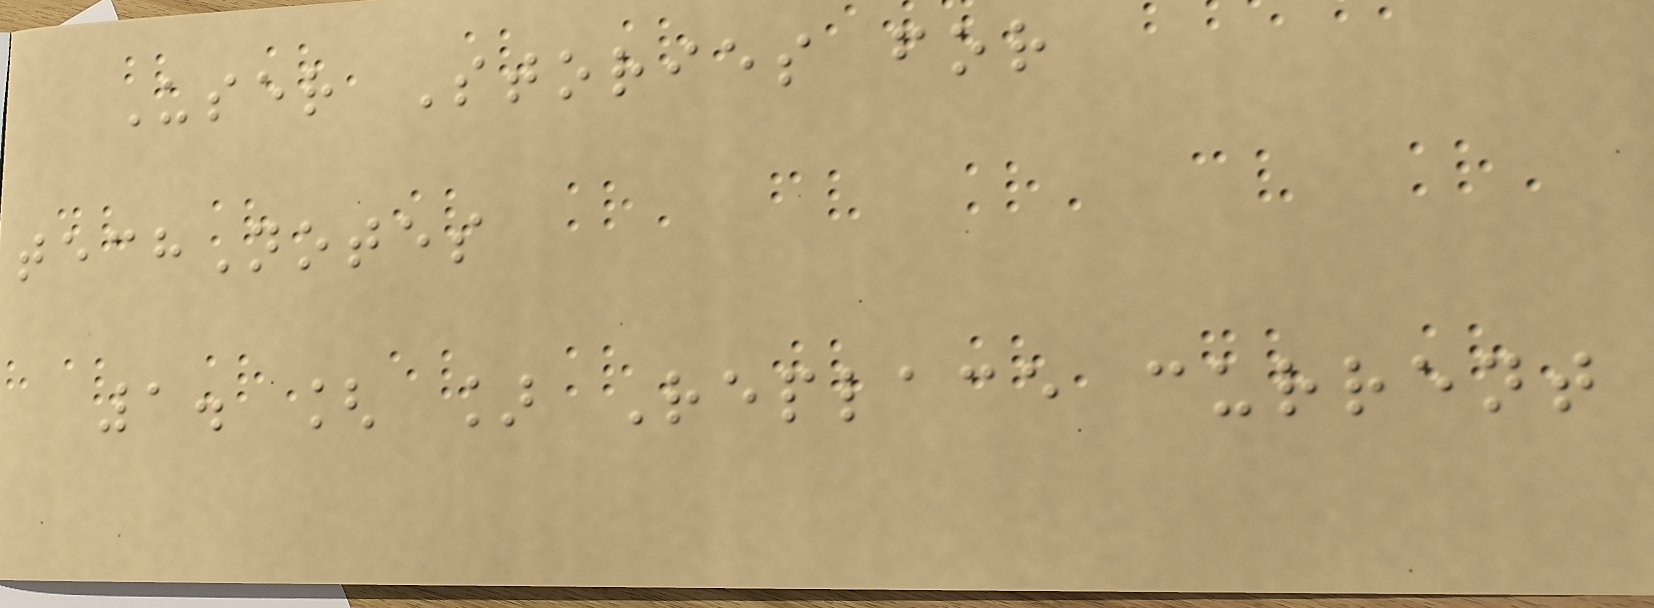User Stories for
techNotes
1. [ ] Replace current
